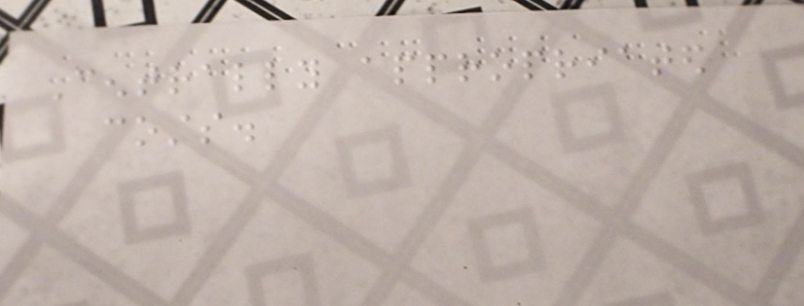Centrally appropriated
costs.
